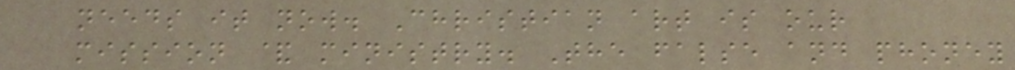needs it now. Christian art is our
mission & ministry. The false and phoney
